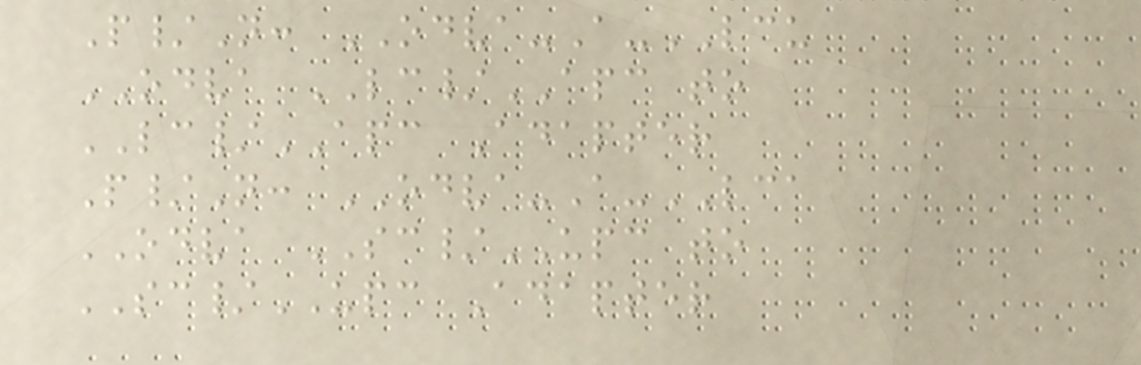P/N: ODVA-A-LCU
ODVA LC/APC to
LC/APC Adapter
P/N: ODVA-A-LCA
ODVA SC/UPC to
SC/UPC Adapter
